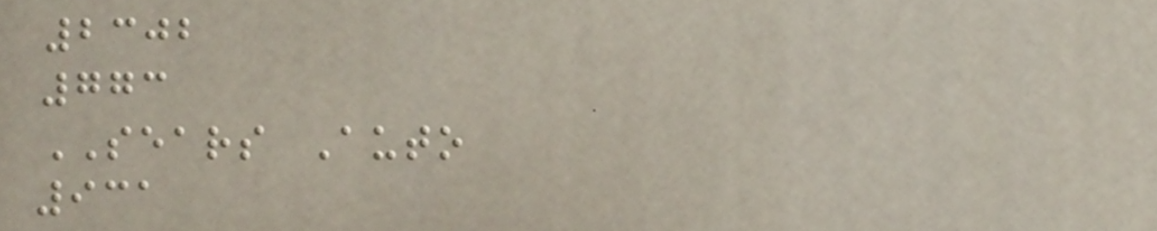2302
773
SEARS Auto
931
